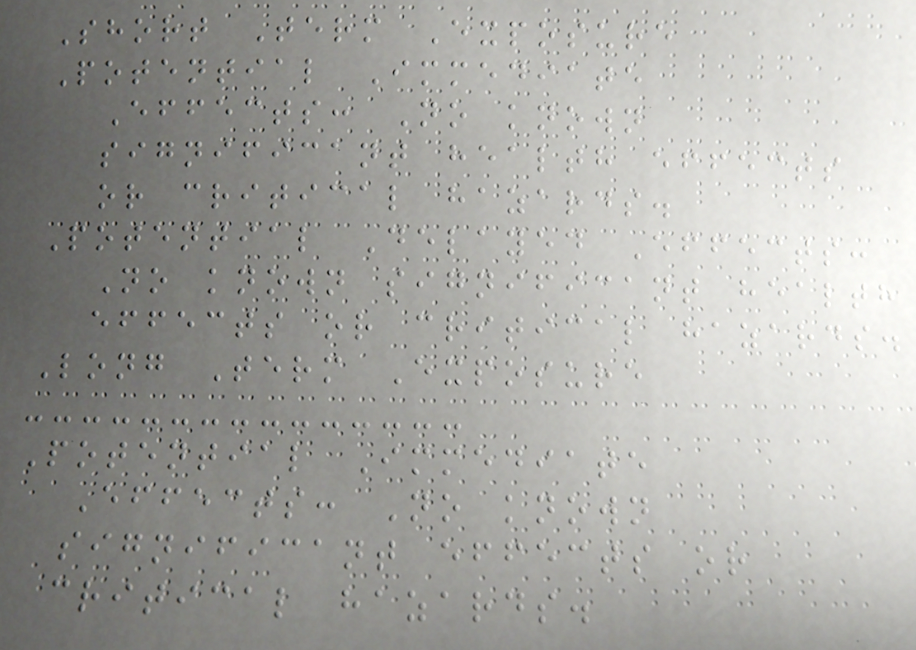Short Term Exposure
Potential Immediate
Effects: No known
significant health effects
or critical hazards.
Potential Delayed Effects:
No known significant health
effects or critical hazards.
Long Term Exposure
Potential Immediate
Effects: No known
significant effects or
critical hazards.
